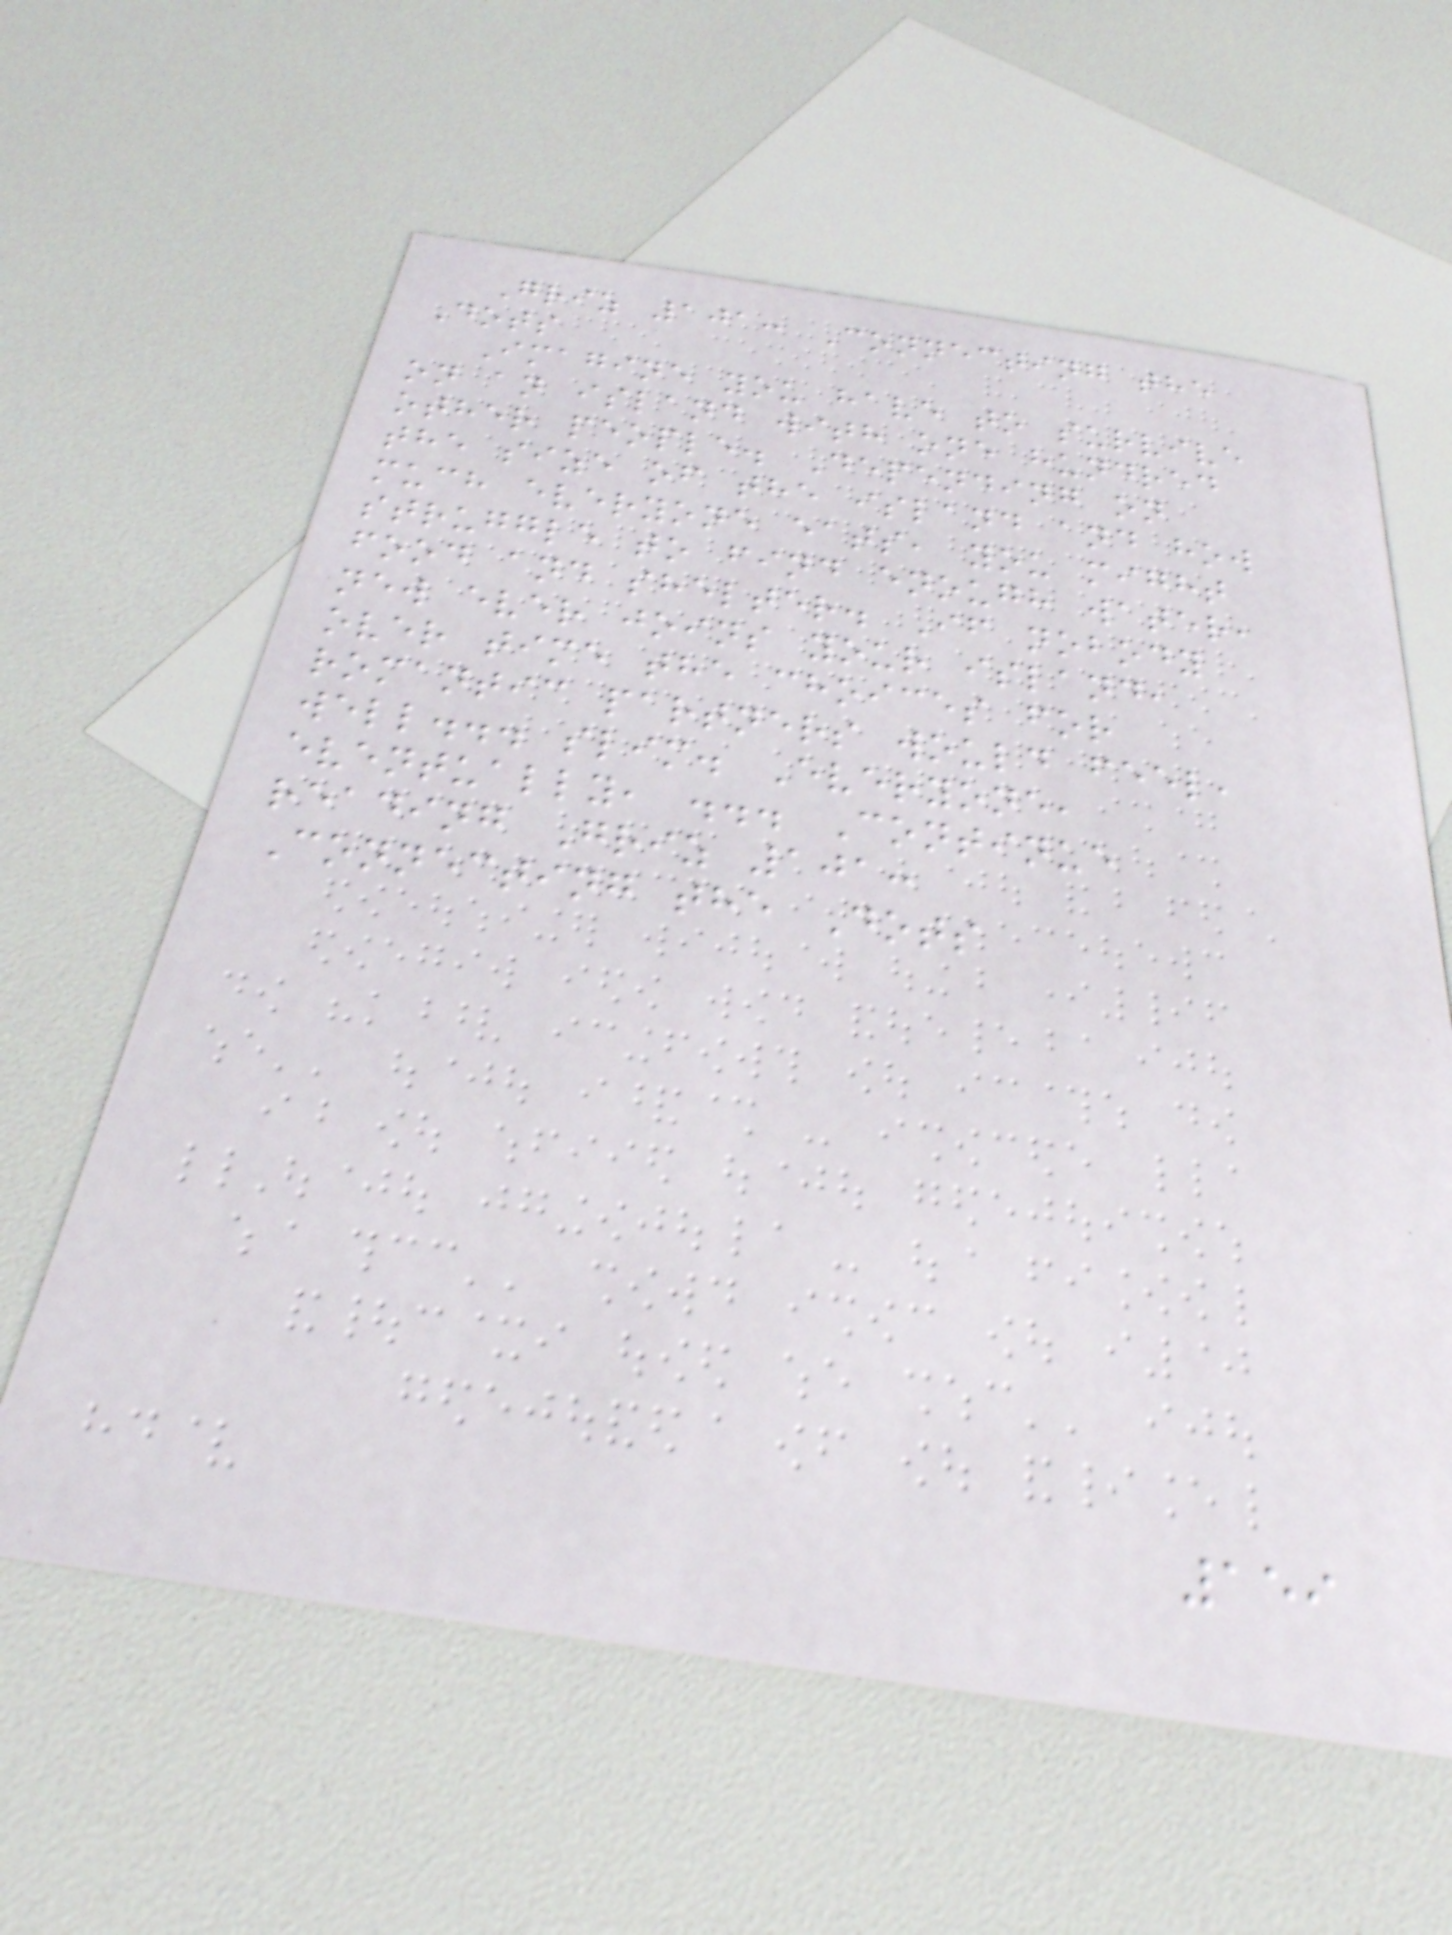Griz 101: Connecting the
Dots
Imagine you have to survive
on an island with one hundred
other people. Depending on
the size of the island and how
much everyone eats, you might
struggle to find enough water,
food and shelter. If nobody
new ever joins your island,
over time the choices for
romantic partners would feel,
well... slim. Everyone,
eventually, ... Continue
reading Griz 101:
Connecting the Dots
159
